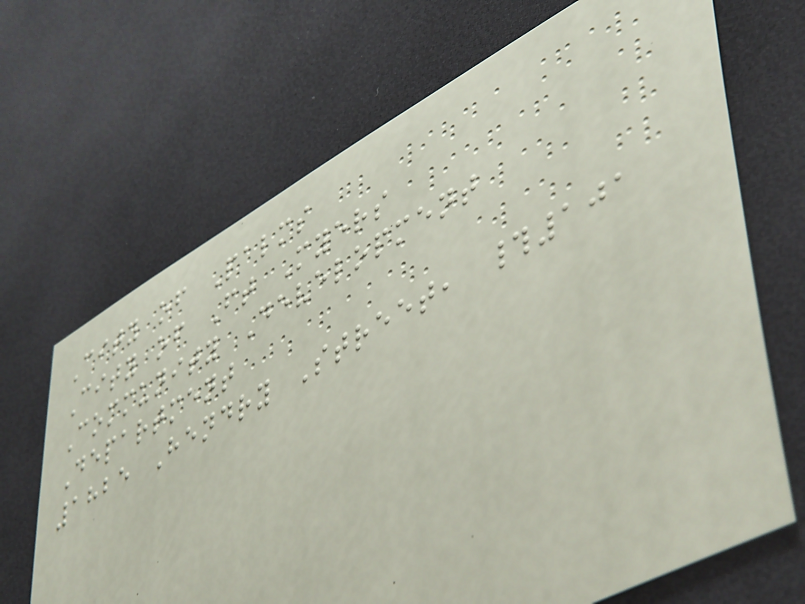City of Palms
City of Ft Myers
Community Development
Department
1825 Hendry Street, #101
